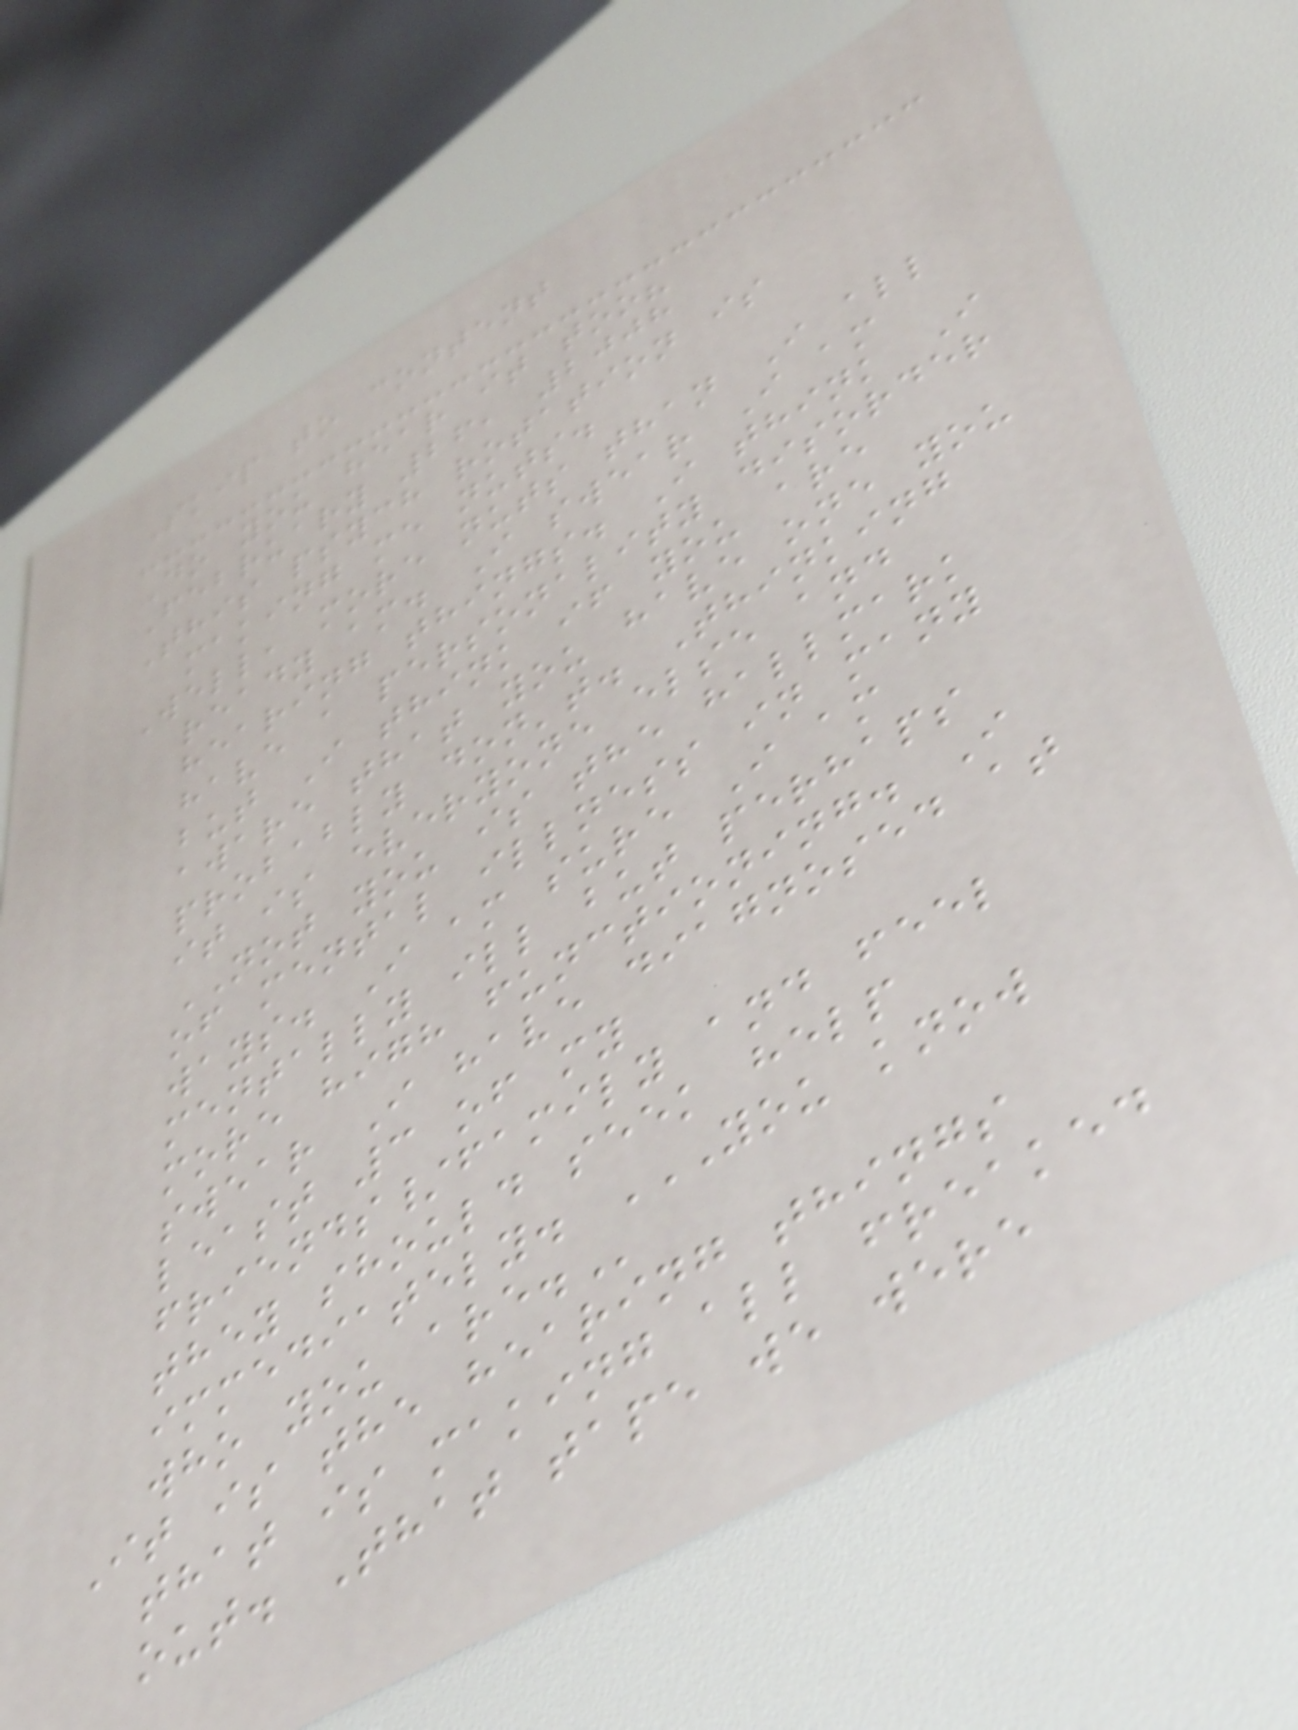Skip to content
Do you hear it too?
February 26, 2008
This psych rotation is
making me nuts.
Well, more nuts than I all
ready am. I swear I am
hearing things. I think I
have a personality disorder
but I think if you are
aware that you have one you
probably don't. Thinking
it is everyone else and
NOT you is the hallmark
of mental illness in many
ways. I am sure I am
mentally ill but perhaps
more high functioning. I
swear I have diagnosed at
least 3 of my
friends/family and feel
they should seek help
immediately. YOU KNOW
WHO YOU ARE.
It is the hearing things
that is making all freaked
out. That tape we were
